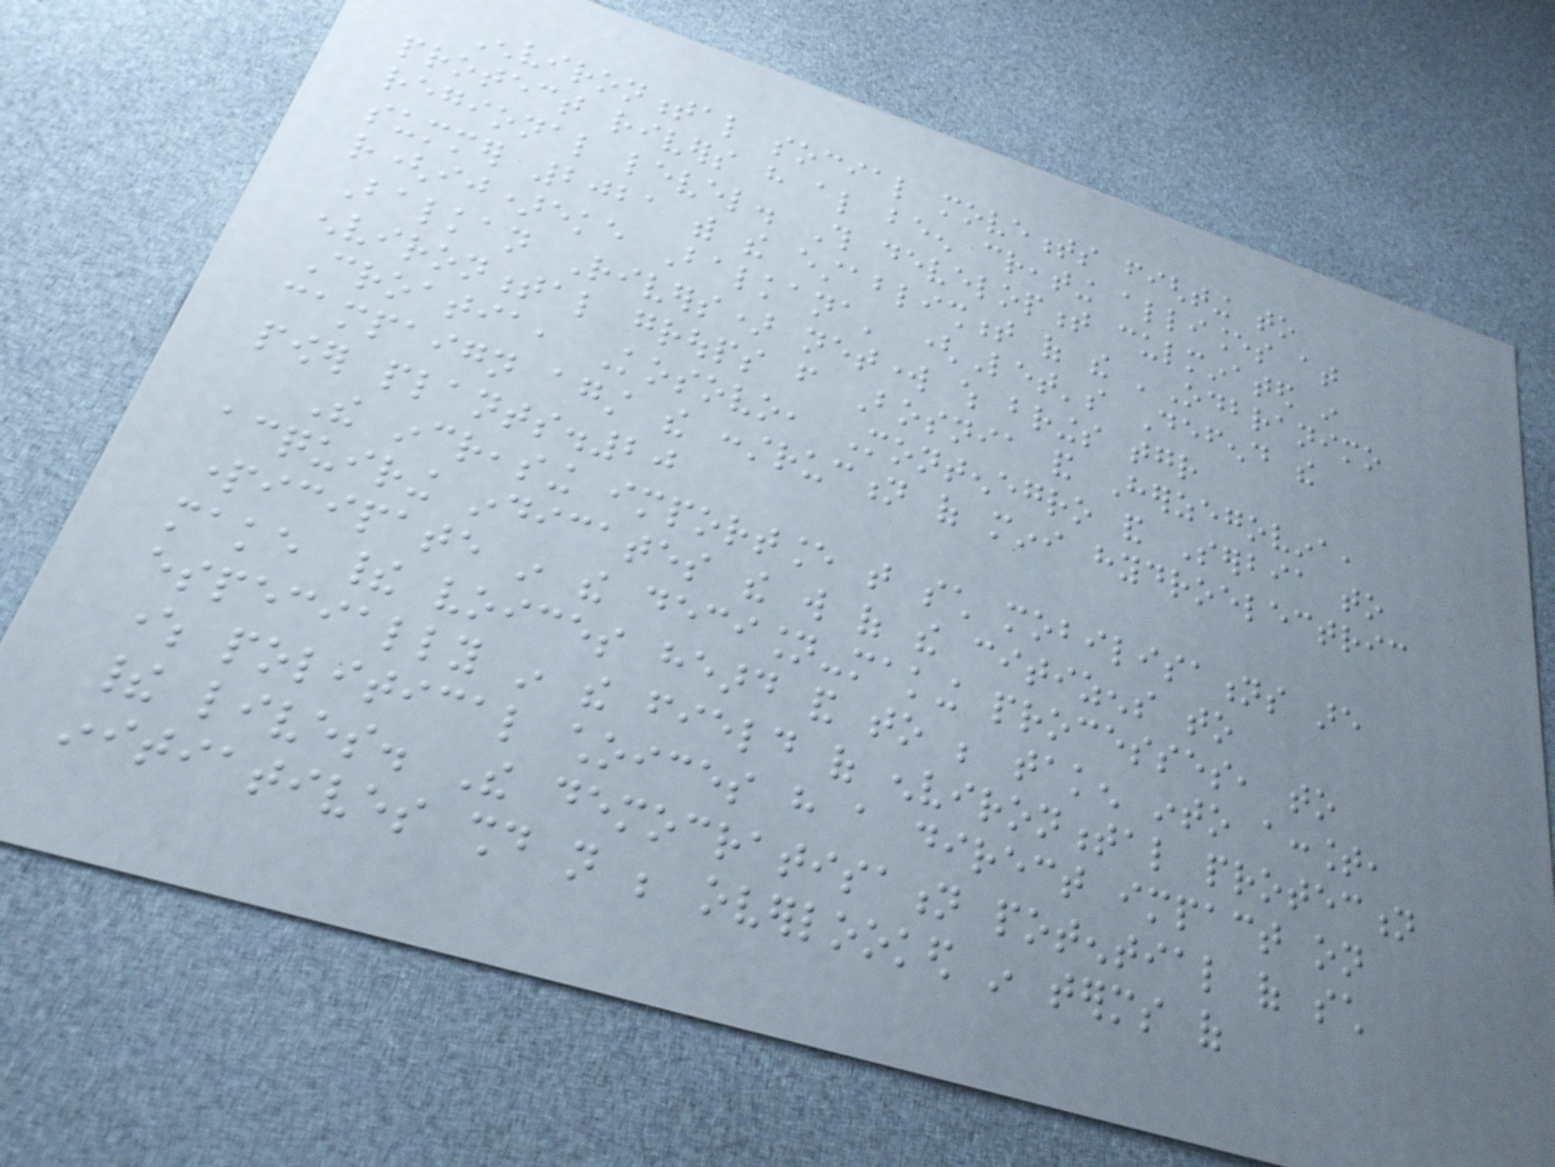Environmental social movements fighting to
protect rivers have also been creating alliances at
regional level. This development culminated in
summer 2021 with the establishment of the 'Odbranimo
r(ij)eke Balkana' (Let's Defend the
Balkan Rivers) network which brings together
environmental groups from Bosnia and Herzegovina,
Croatia, Kosovo, Montenegro and Serbia to
campaign against the construction of mini hydroelectric
power plants.20
The increasing importance that such mobilisations are
acquiring indicates the will of the citizens to
participate in the decision-making processes, to
make their voices heard and to be taken into account,
especially in the field of environmental protection
where political choices have a direct impact on
their lives. The democratisation potential of such
initiatives should not be overlooked in terms of
